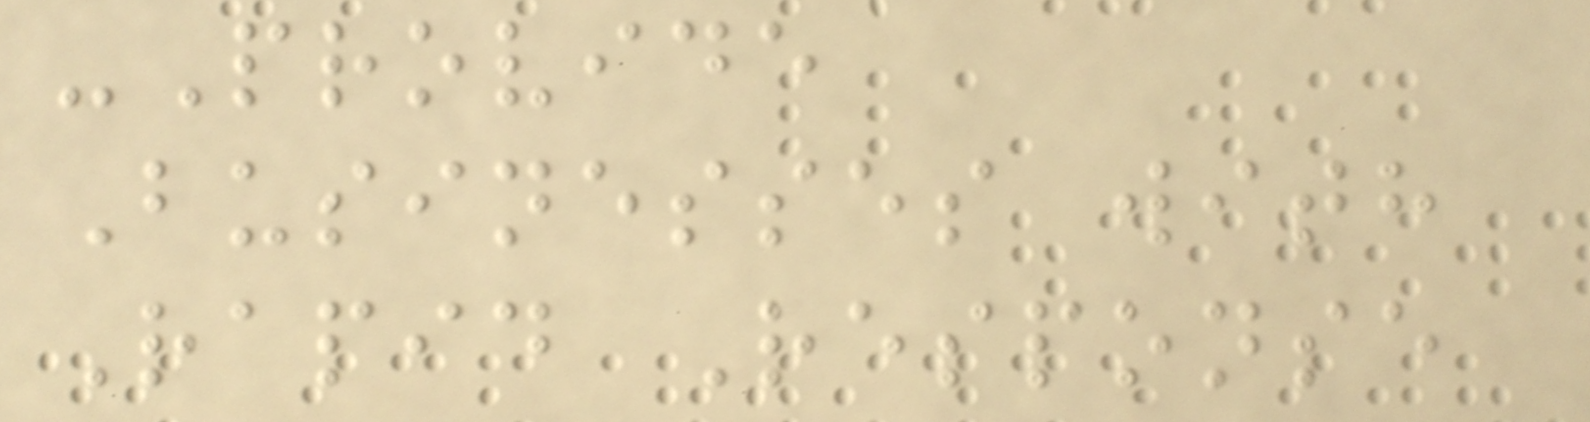-Provide
Businesses with
Rapid Response
